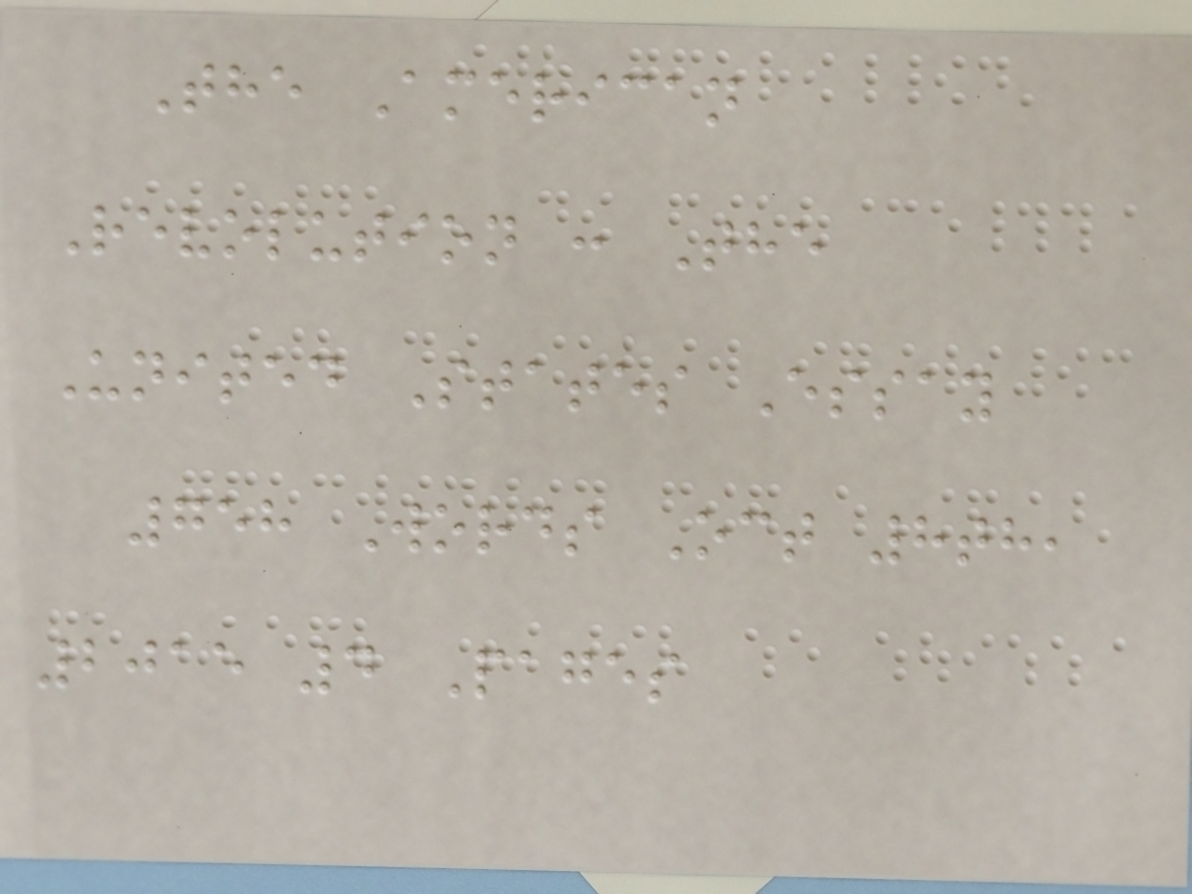The American
Revolution : The
United States Essay
758 Words Oct 8th,
2015 4 Pages
